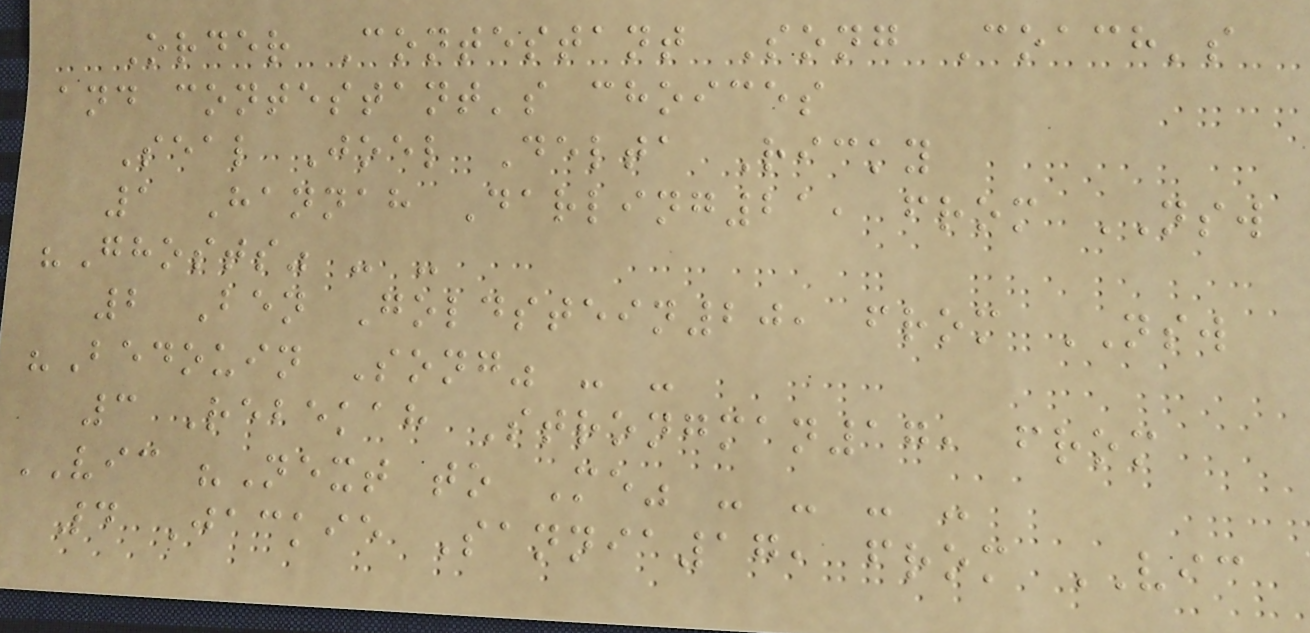Order Contestant Song Coach's
and contestant's choices
Seal Joel Delta Ricky
1 Hannah Darling21, from NSW
"Ghosts" - -
2 Ben Goldstein20, from NSW
"Bedouin Song" - -
3 Rebekah Strongman17, from
VIC "Next to Me" - - - -
4 Jackie Sannia17, from VIC
